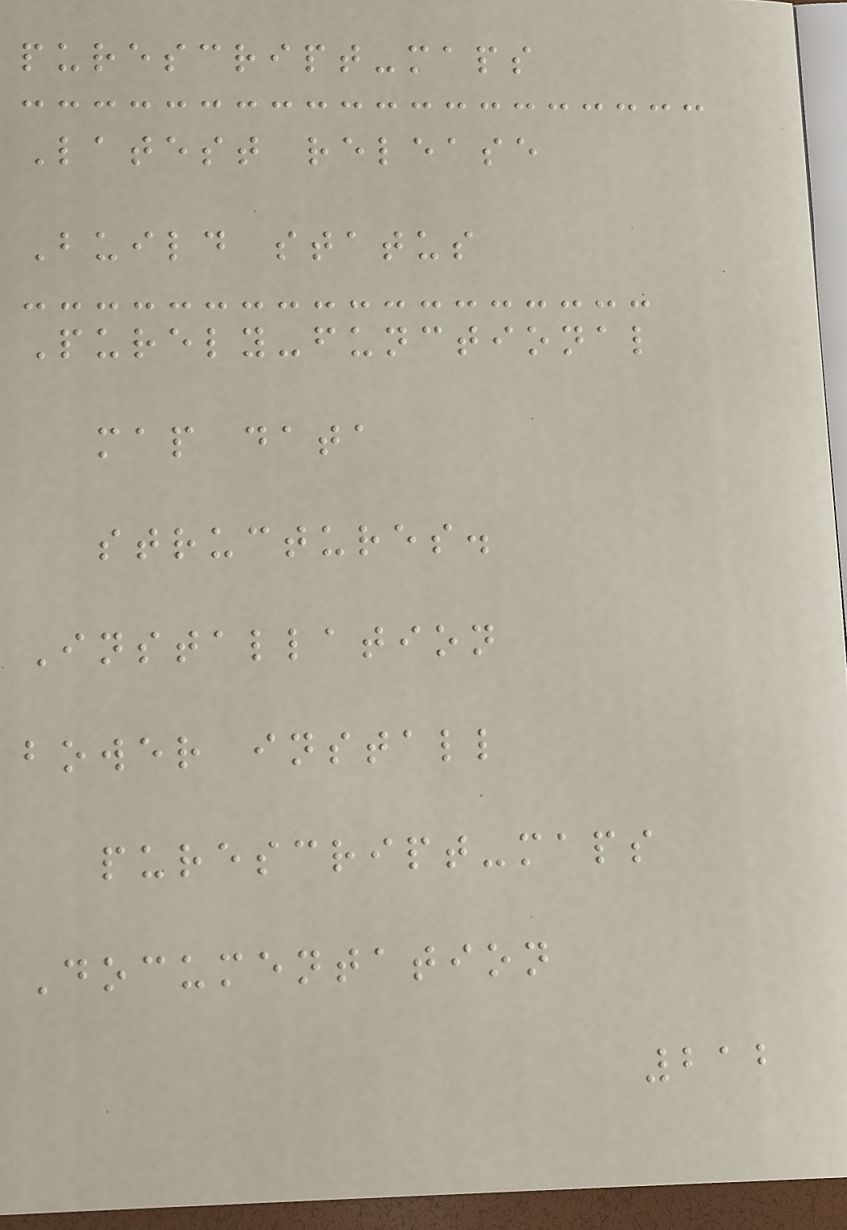purescript-maps
Latest release
Build status
Purely-functional
map data
structures.
Installation
bower install
purescript-maps
Documentation
212
